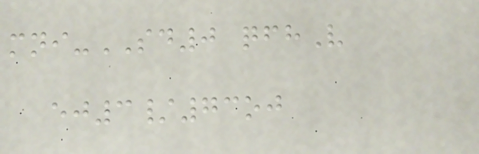mni-SD0 qfhV
ej3/73oj
